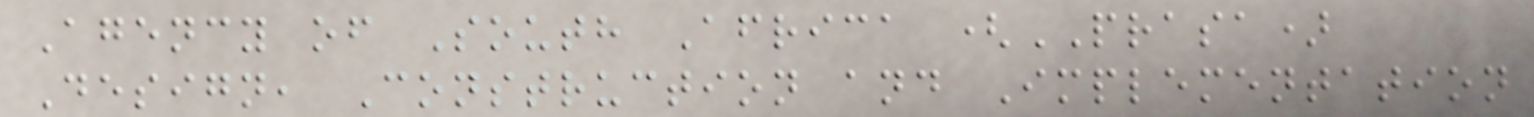Agency of South Africa (PRASA)
Design, Construction and Implementation
